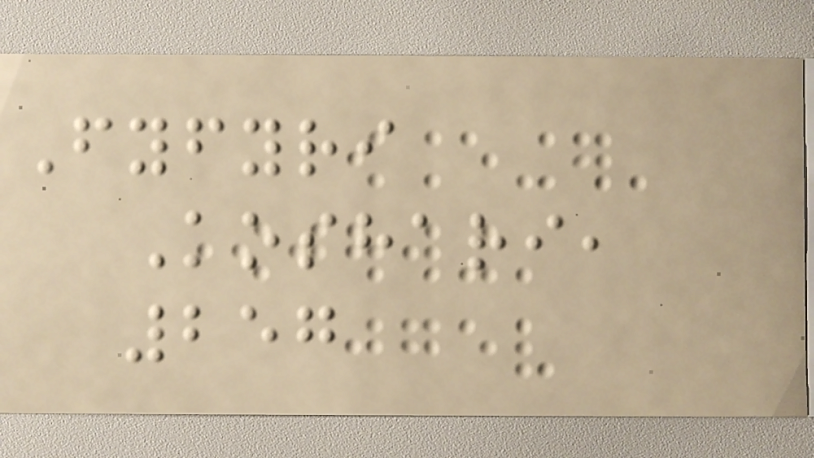Fyfyri
Koshari,
257
